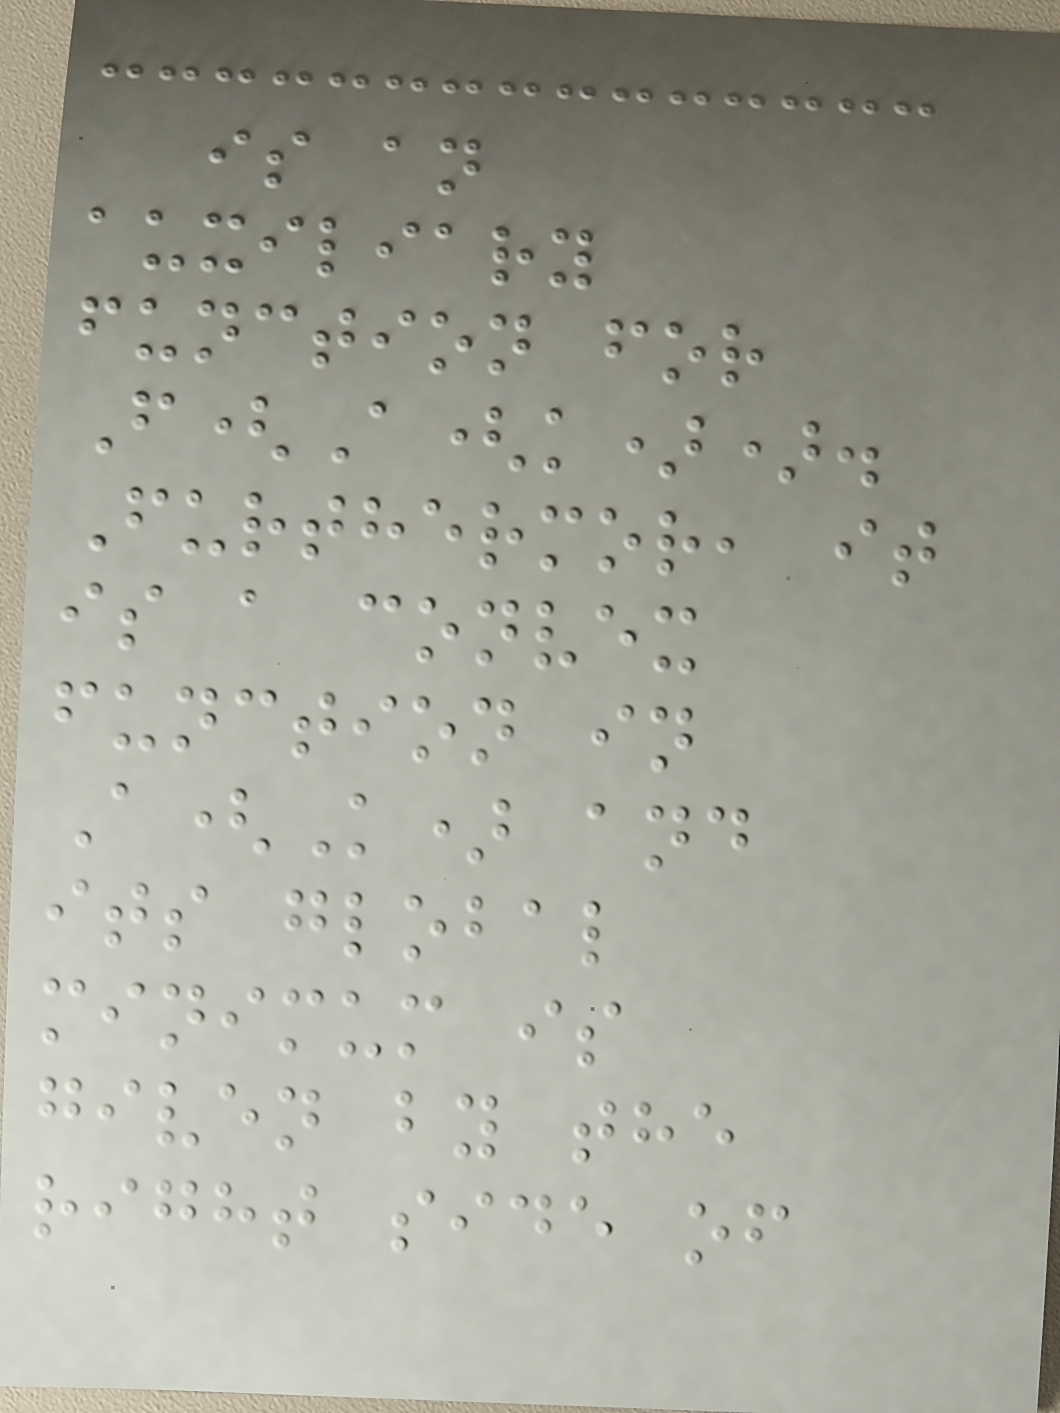is an
auxiliary
function for
F(A(k)).
Furthermor, it
is a convex
function in
A(K) and
its global
minimum is
given by the
right side of
